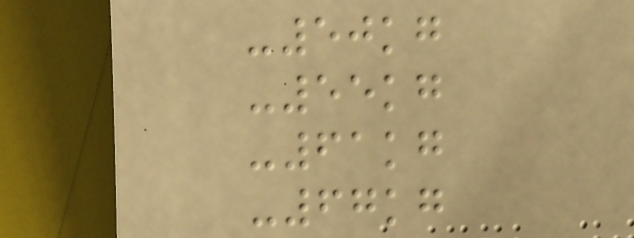-50kg
-55kg
-61kg
-67kg
